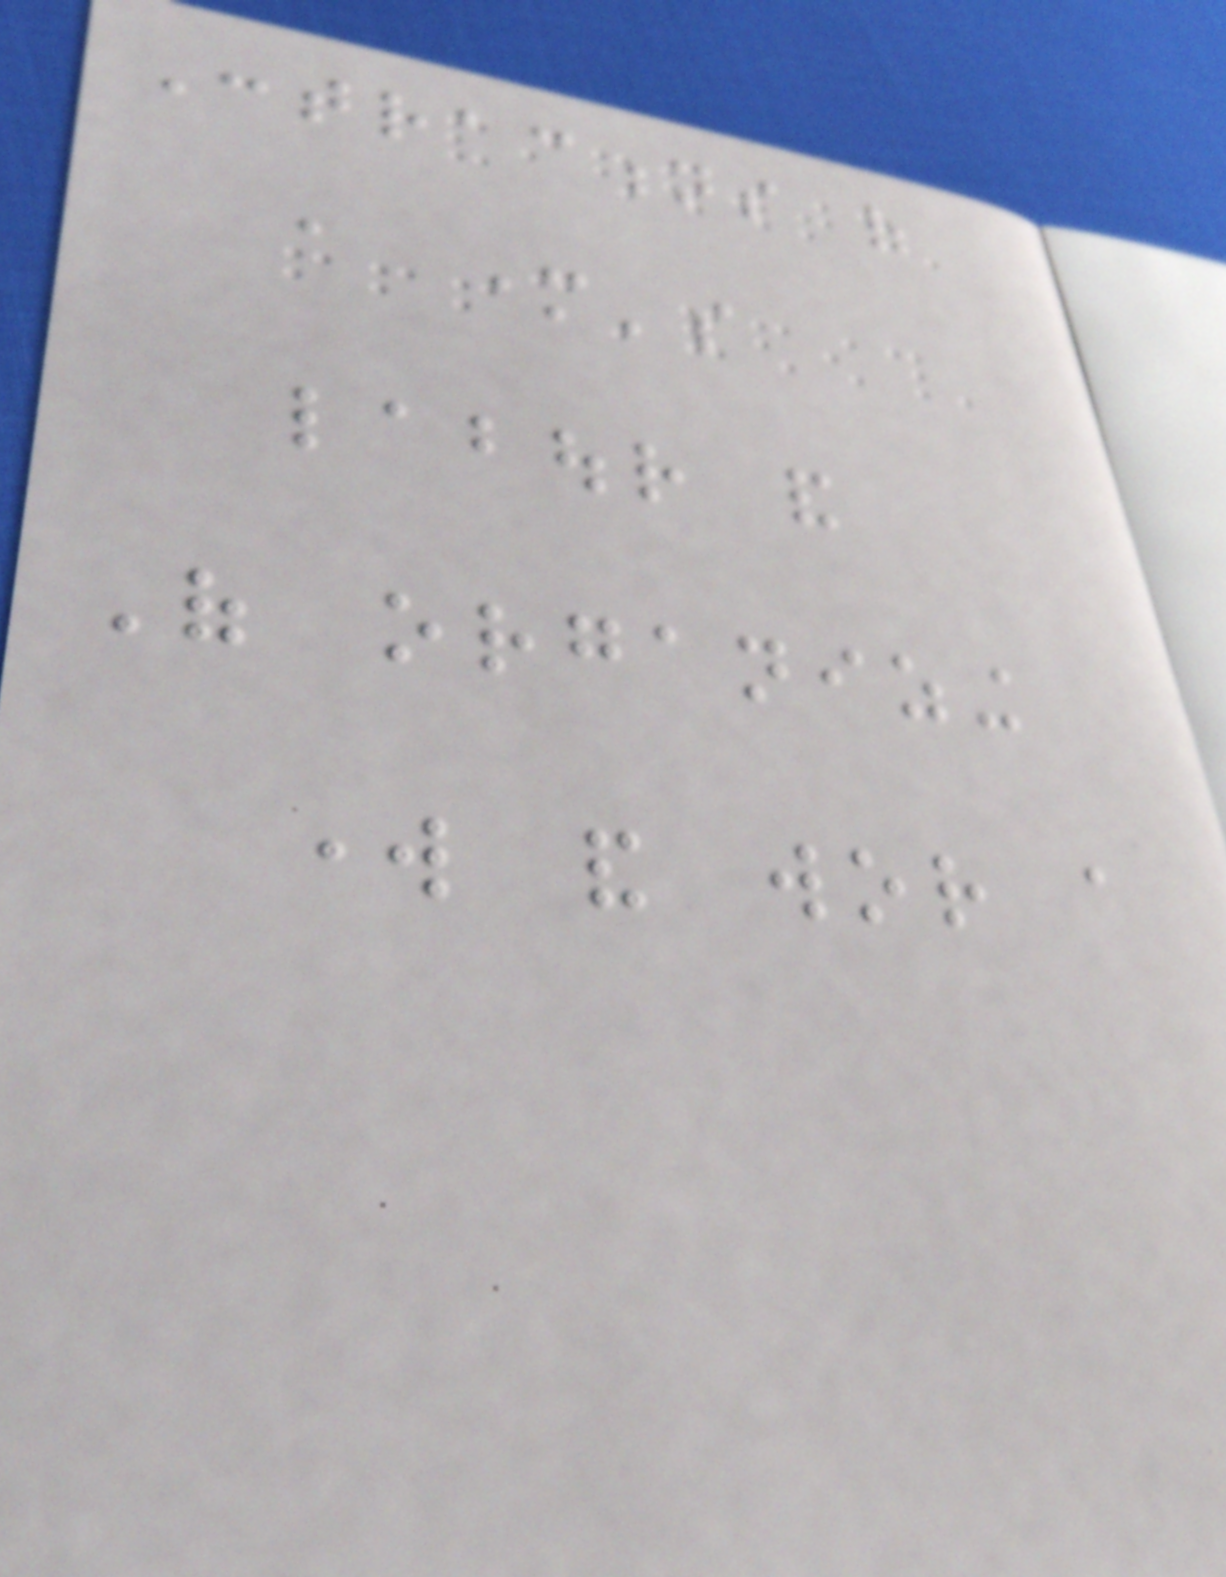Contractions of
a mother's
labour and
Of organizing
work and wor a
